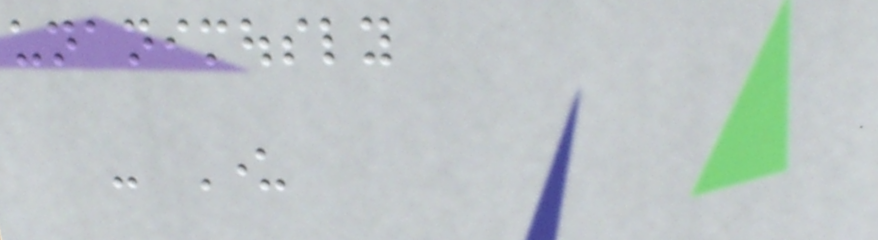unanimously
- Under
